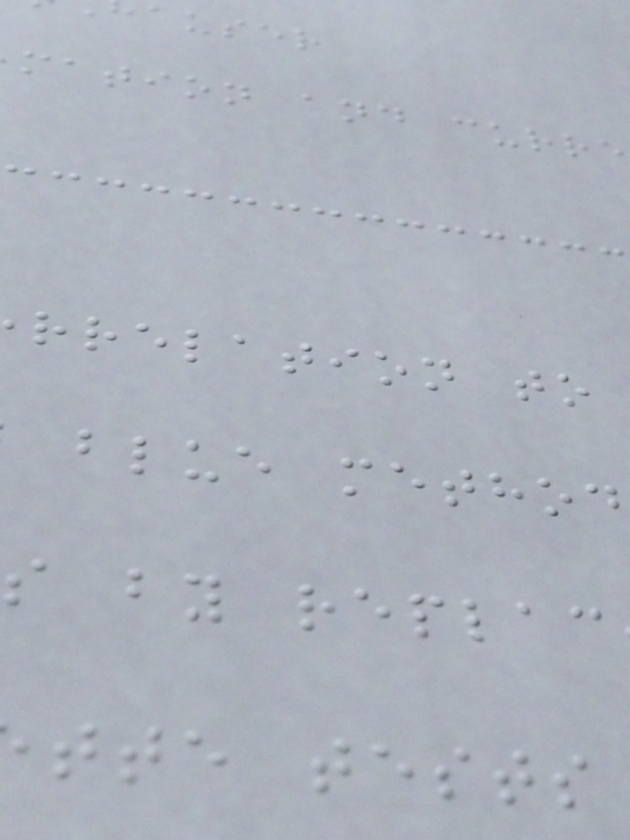auser
mation and curre
rrelation to
blue method
s by replac
tte tests
